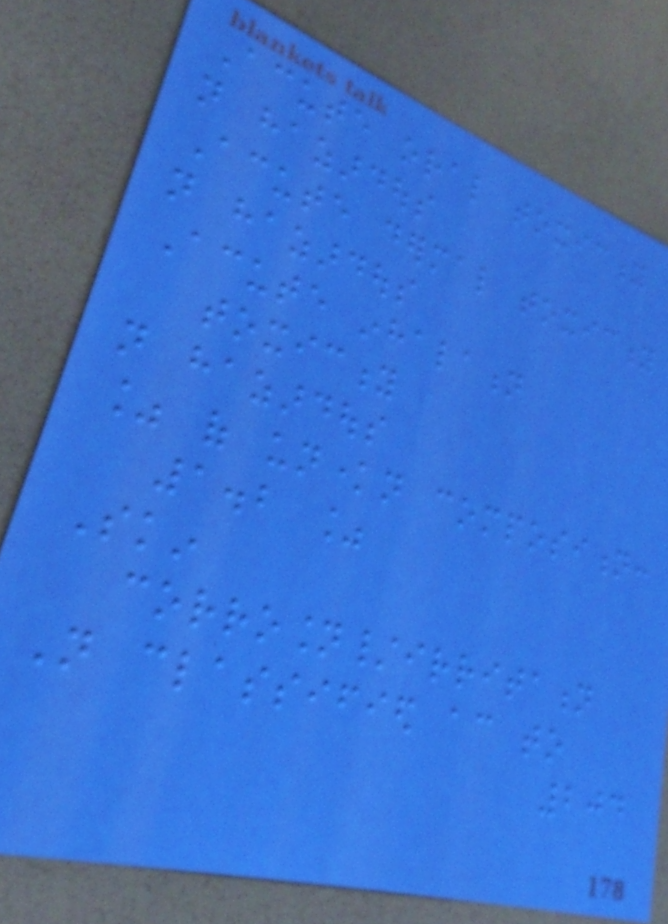Acute oral toxicity
not hazardous
Acute dermal toxicity
not hazardous
Acute inhalation
toxicity
not hazardous
% of unknown composition:
1.2 %
Skin
corrosion/irritation
Not classified according to
204
